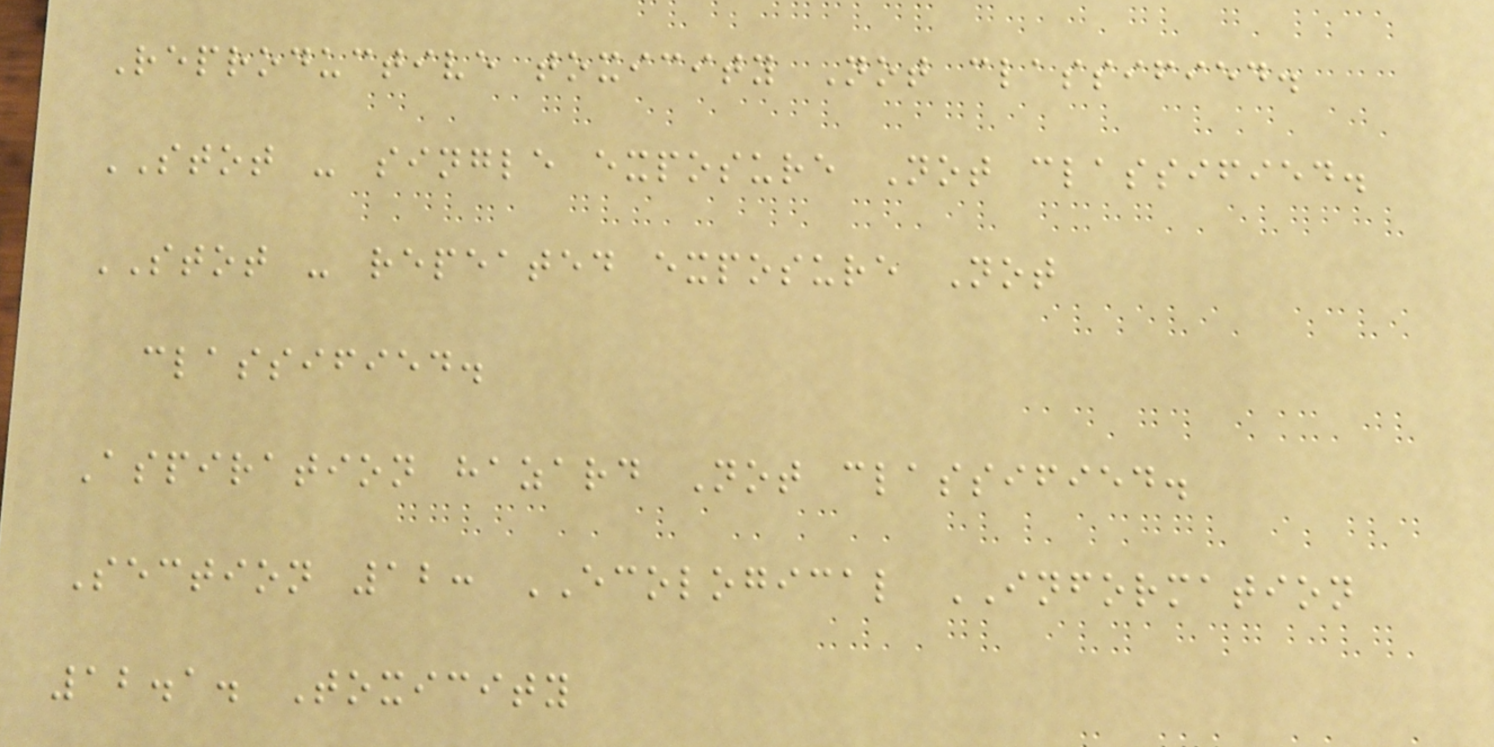Reproductive toxicity Not classified.
STOT - single exposure Not classified.
STOT - repeated exposure Not
classified.
Aspiration hazard Not classified.
Section 12: ECOLOGICAL INFORMATION
12.1. Toxicity
